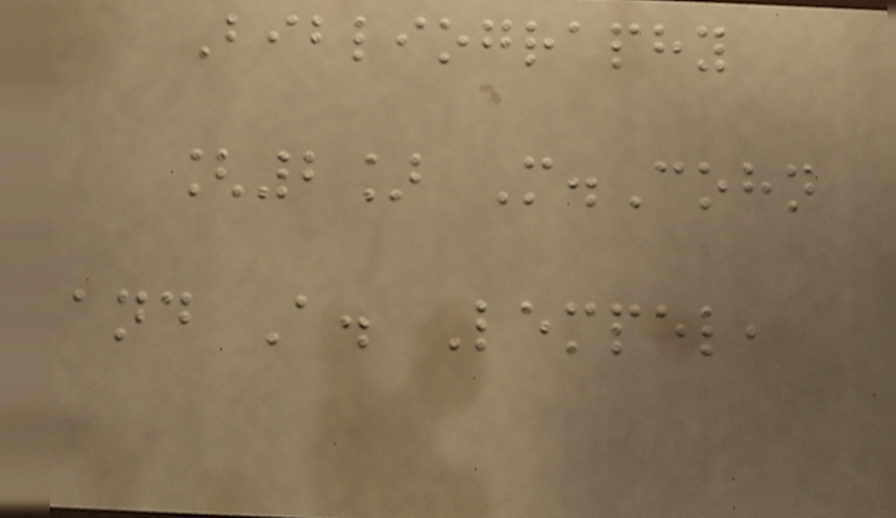Bibliography
[2] M.Cohn
and A. Lempel,
